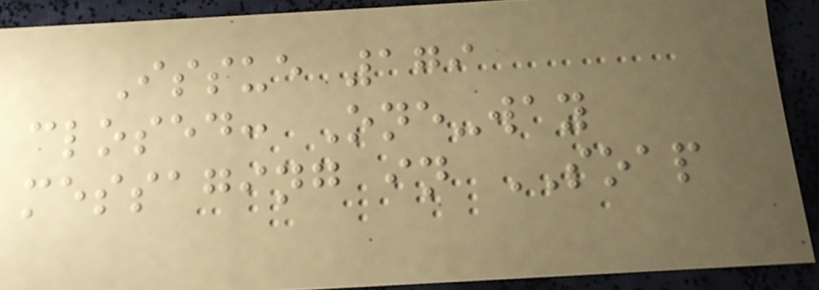Issue 179
closed: One-way
messaging in SOAP
